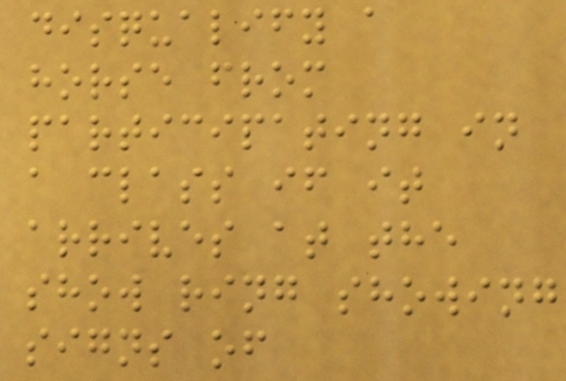disqualify a
horse from
participating in
a class if it
arrives at the
show ring showing
signs of
